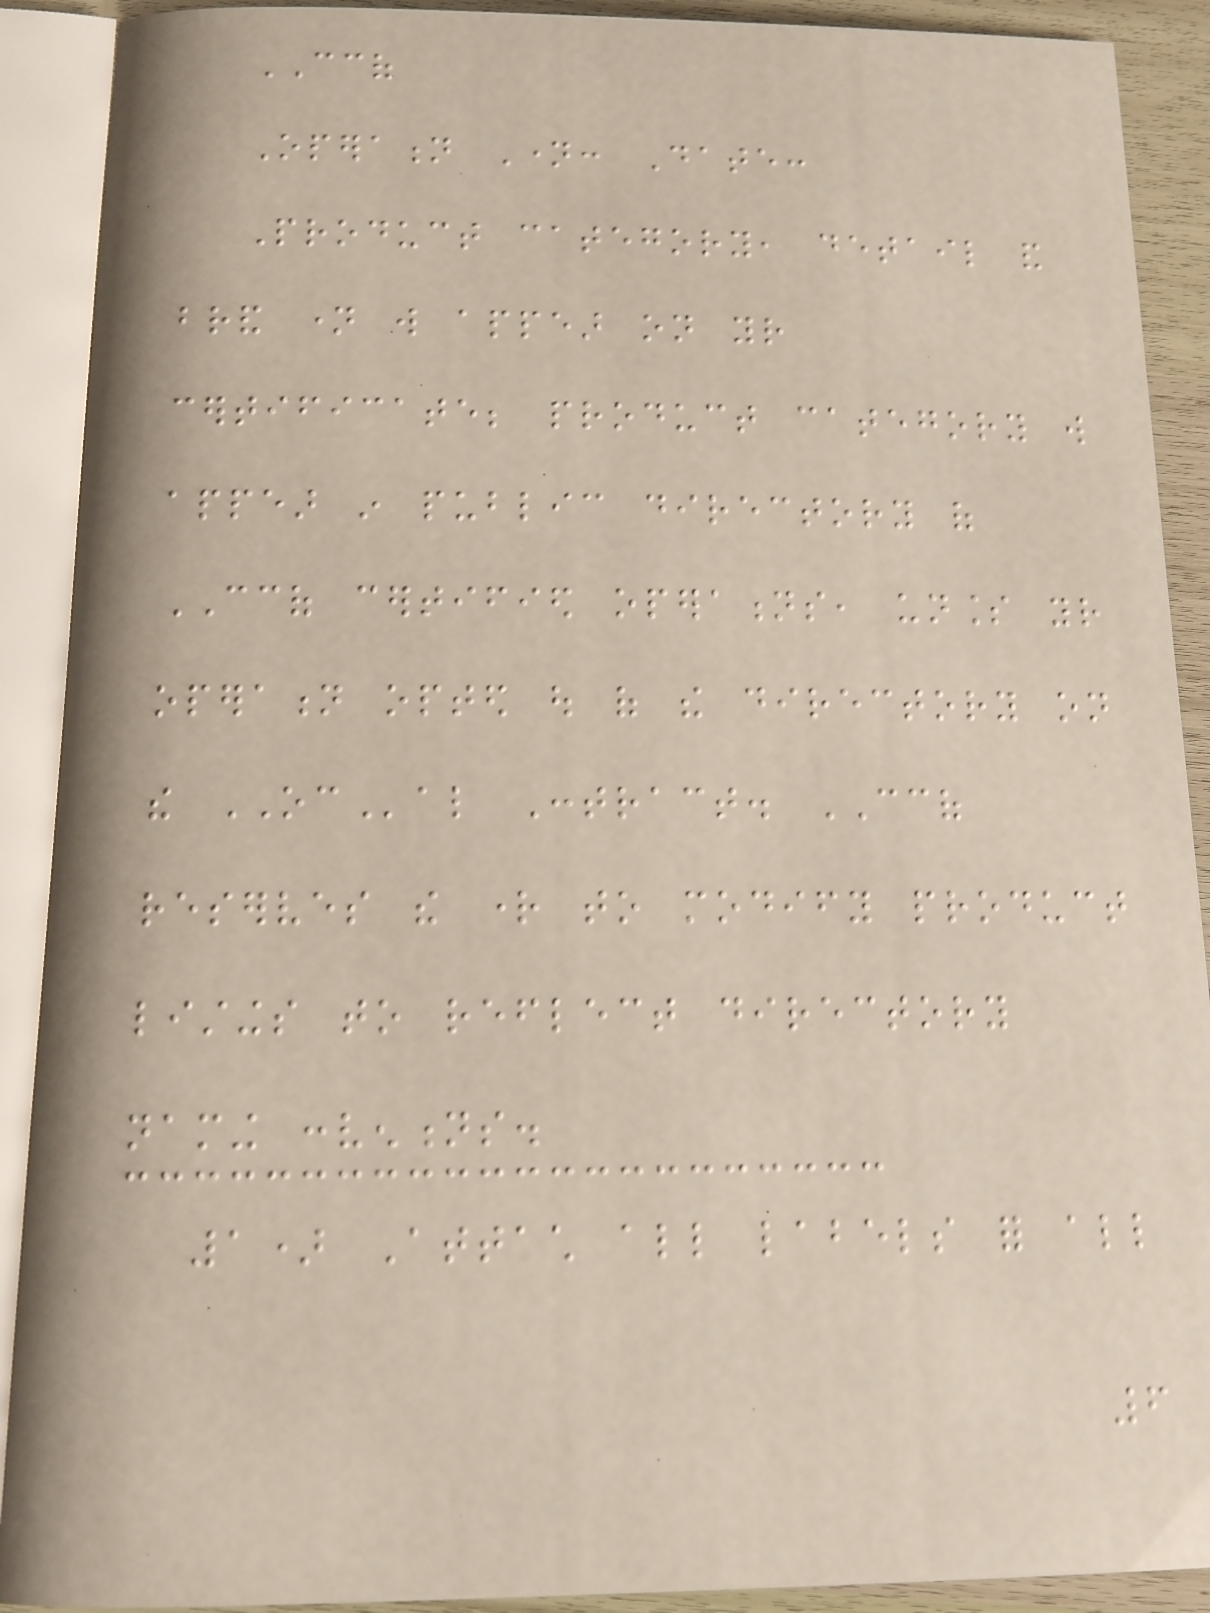CCOF
Operation Name: Date:
Product category, detail and
brand name will appear on your
certificate; product category will
appear in public directory of
CCOF certified operations, unless your
operation opted out of the directory on
the OCal Contract. CCOF
reserves the right to modify product
listings to reflect directory
naming conventions.
1) Attach all labels for all
6
